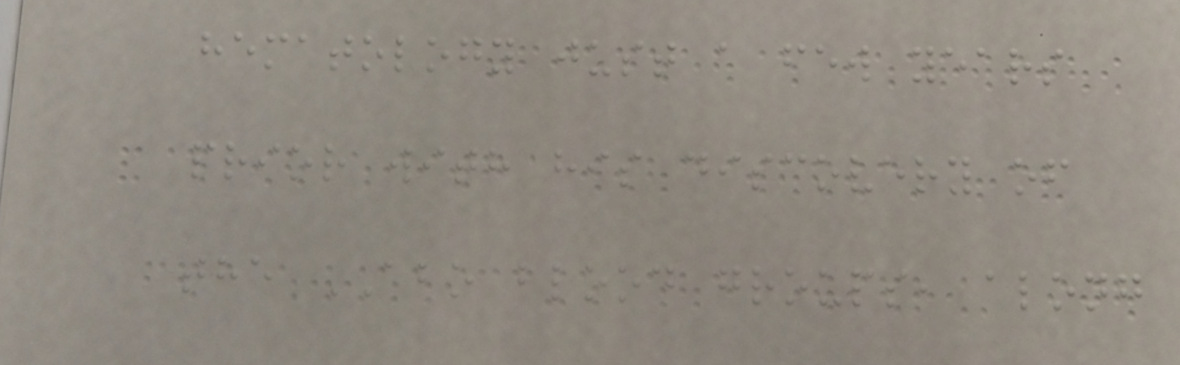hematology just a few years
prior with his discovery of
the ABO blood groups, along
